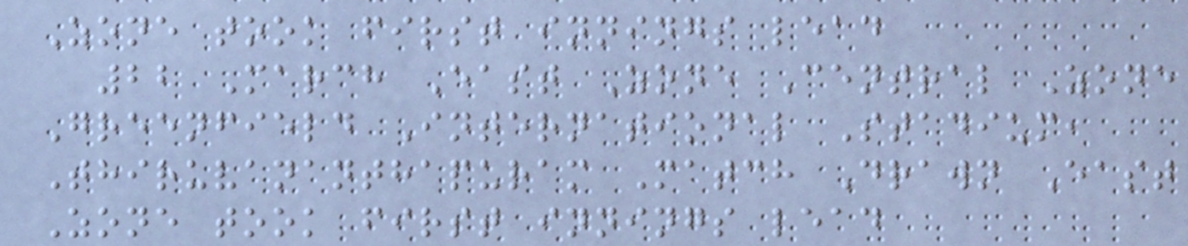Zone took first innings lead
22 March East Zone Central Zone
Greenfield International Stadium,
Thiruvananthapuram Match Drawn East
Zone took first innings lead
